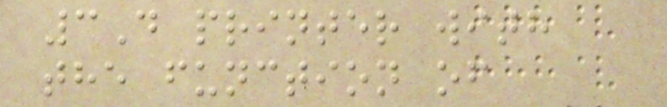3D printer with
the function of
